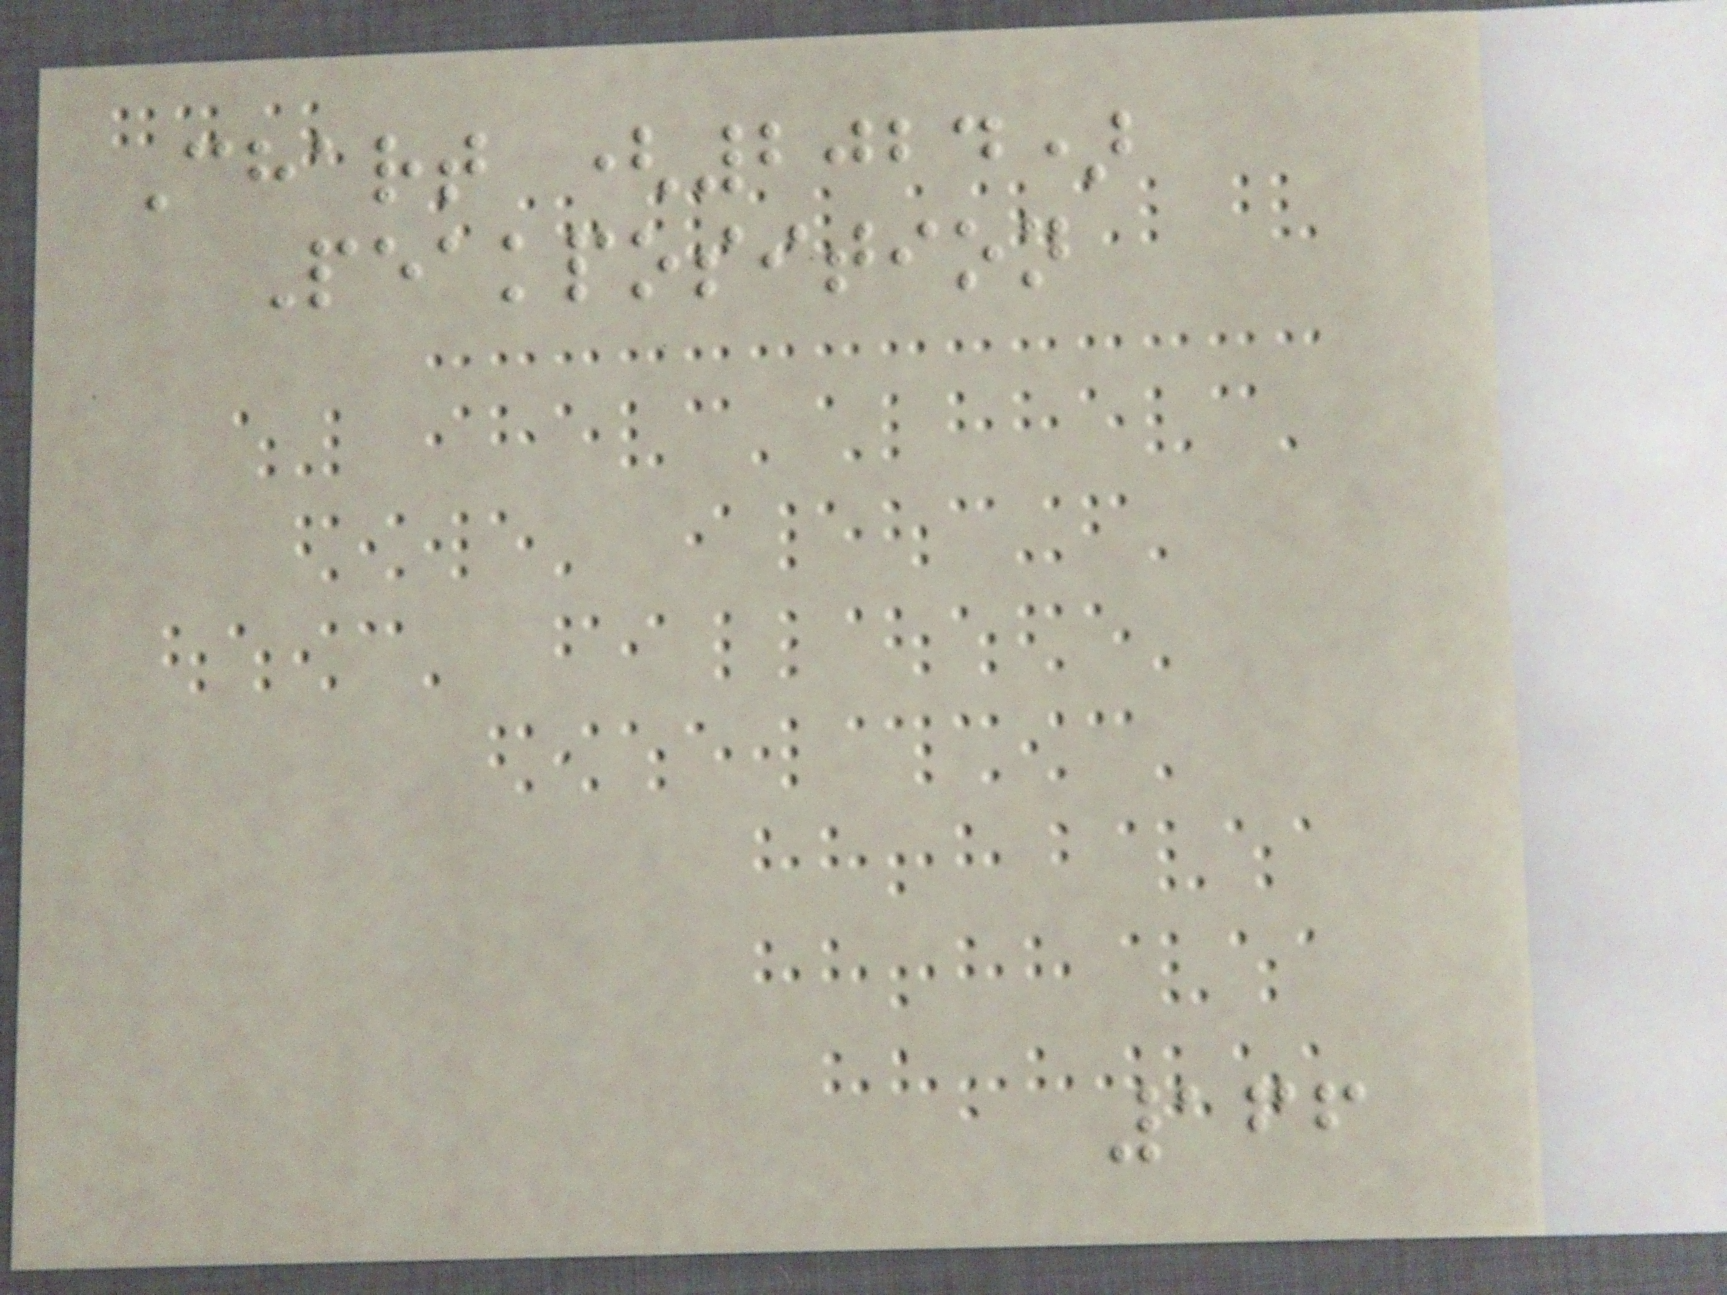Chart (2024)
Peakposition
166
